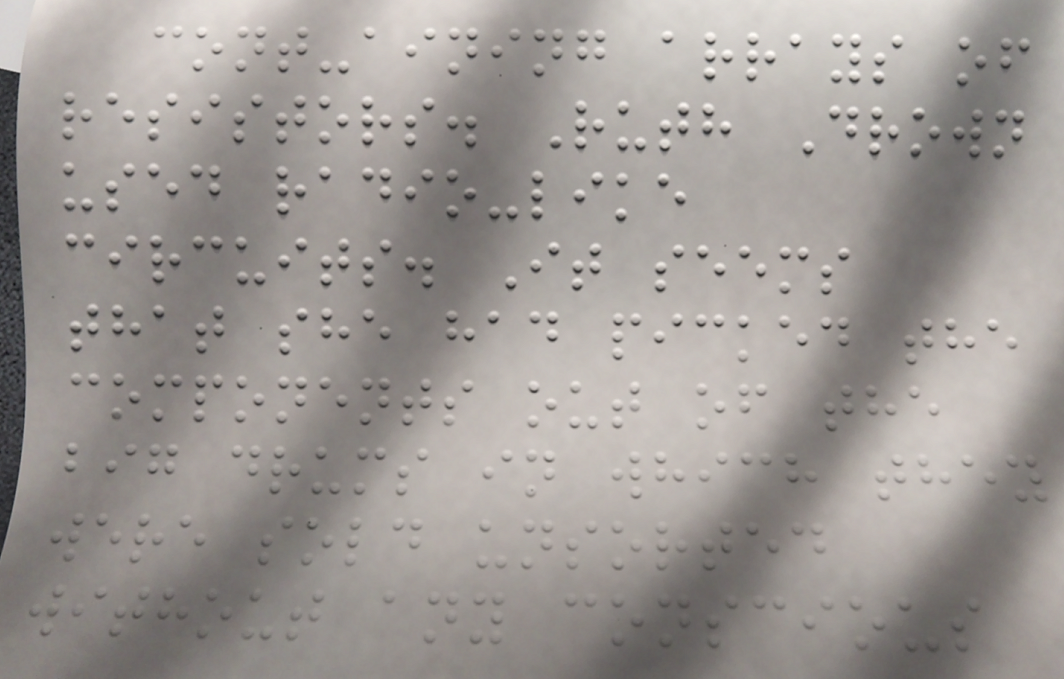cont-aining arrays of
resistors. Ruth Drown
used radio-like
circuits. It seems
that she had picked the
components out of the
big drums in which they
were sold unsorted
without any conscious
